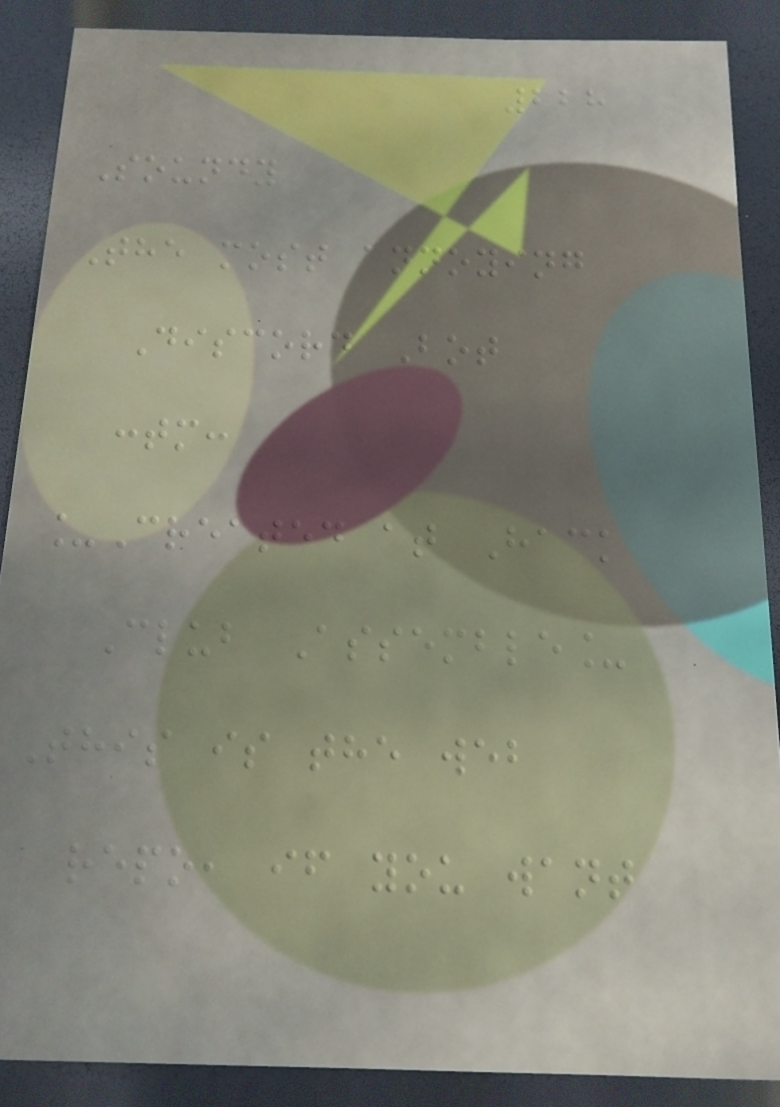228
Soundy
The most annoying
Discord Bot
:tm:
_Created at Hack
Club Assemble_
This is the web
repo, if you want
